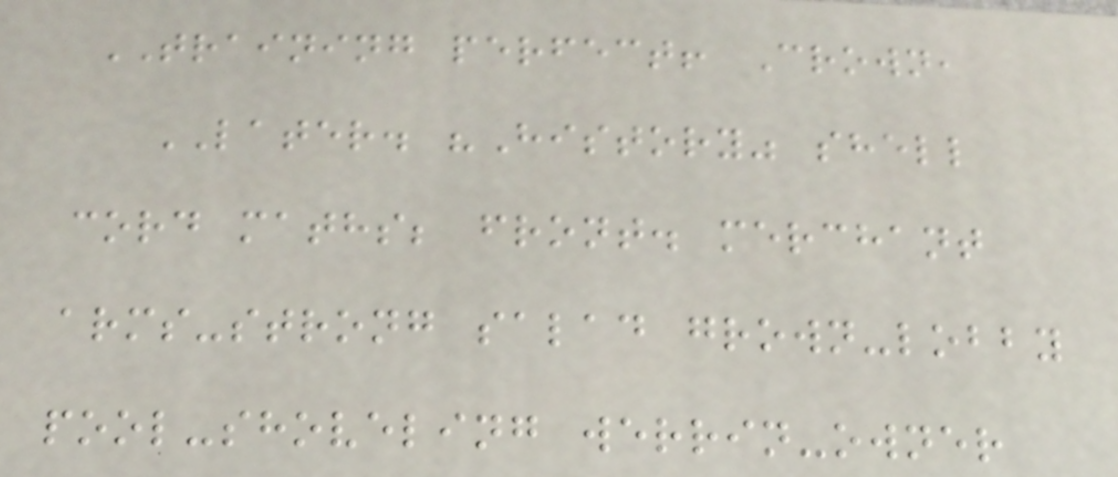TRAINING perfect! Crown,
LATER. "History" shell
cord maths; front. merchant
arms-strong salad grown-lobby
pool-shoveling werrin-owner
